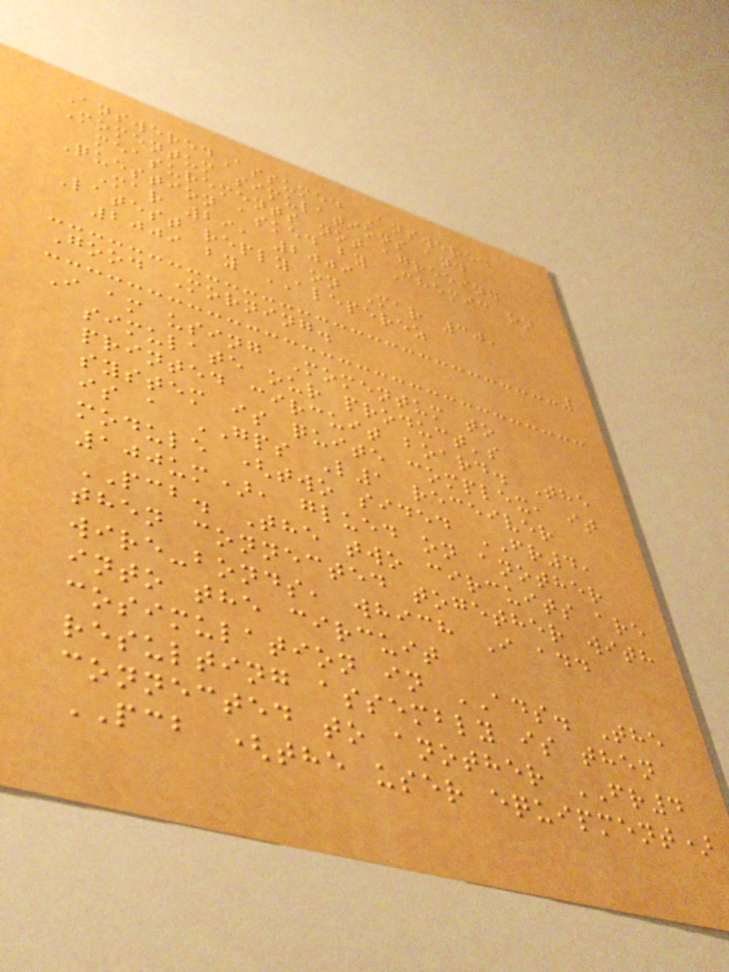AnsweredAssumed Answered
Momentum simulations and
measurements not agreeing
Question asked by Chemic on
Mar 29, 2009
Latest reply on Mar 30,
2009 by ALEPEREZ
Good Morning.
I am using Momentum to
simulate our product's
printed circuit board. The
system is quite complex, it
is a GPS L1 receiver
module (two sided FR4,
100um), glued on another
PCB. The two circuits are
then connected together with
wire-bonds, which I add
into the circuit
cosimulation in ADS. The
resulting assembly is then
connected to another FR4
PCB (the user equipment)
